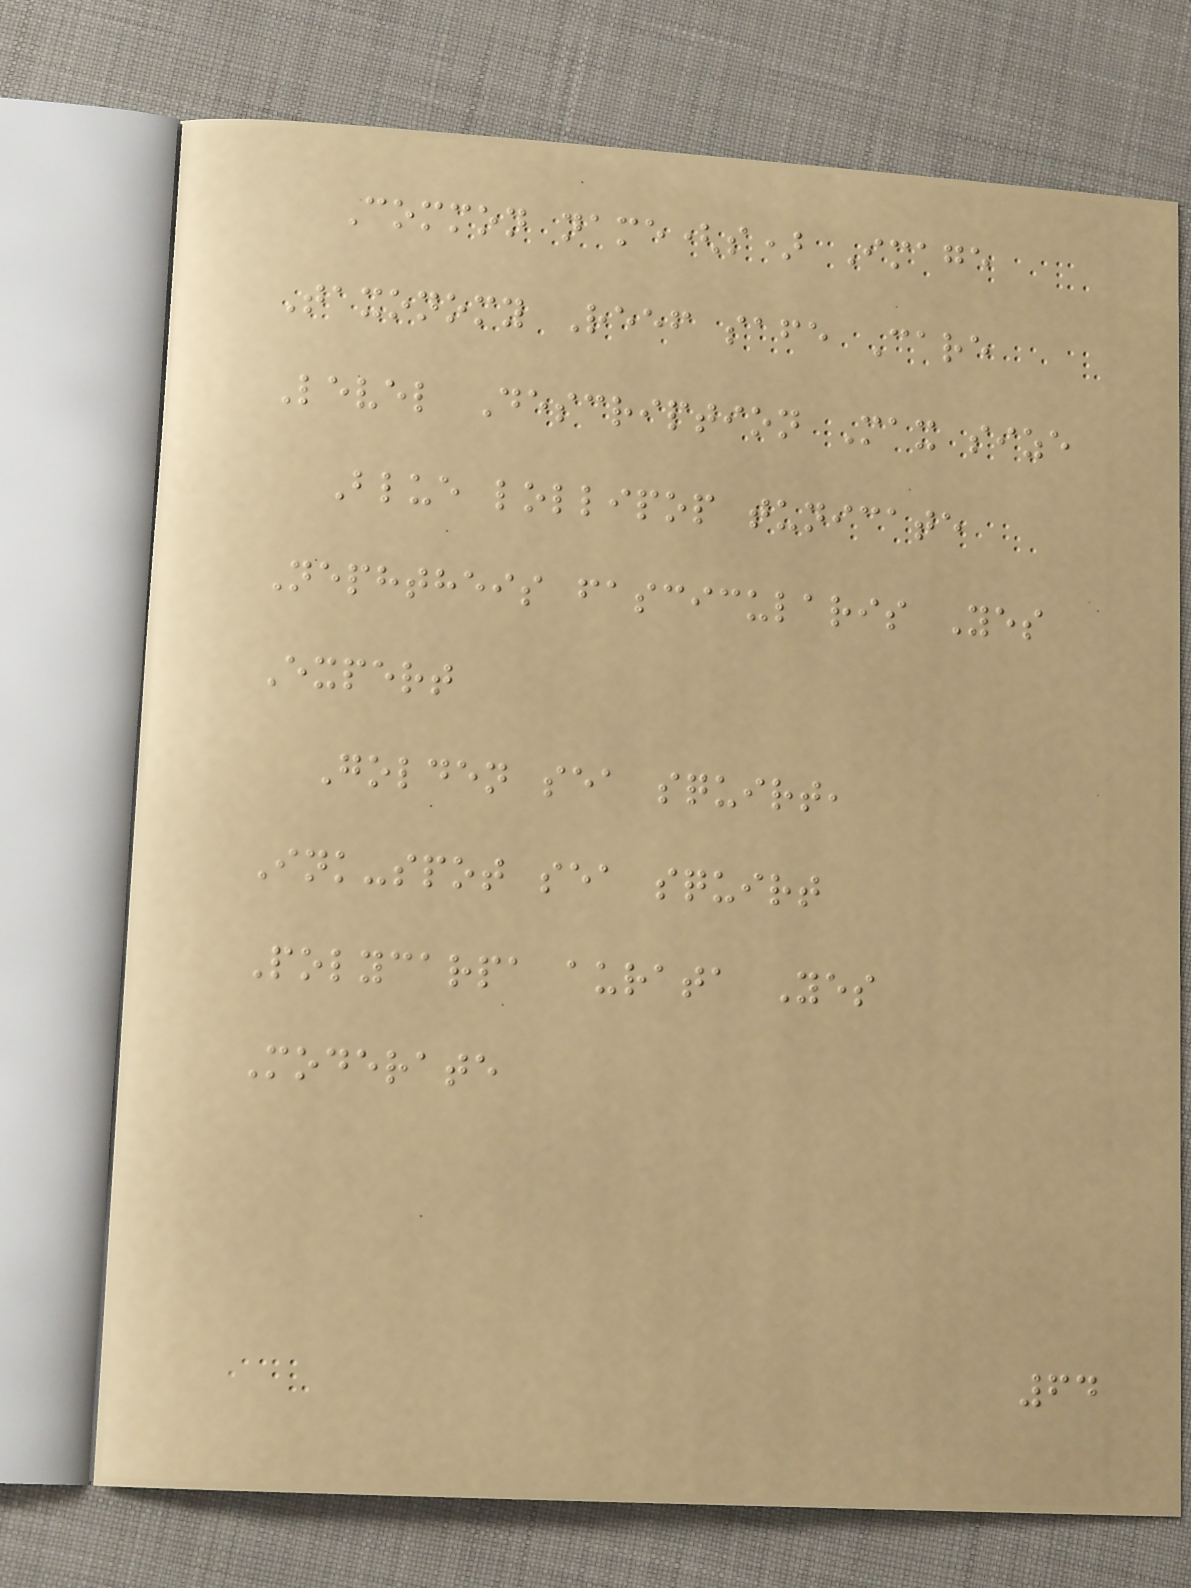Common name(s) Image
Taxonomy Reef safe Care
Level Description Max size
Blue lollipop tunicate
Nephtheis fascicularis Yes
Expert
Golden sea squirt,
Ink-spot sea squirt
Polycarpa aurata Yes
Moderate
64
